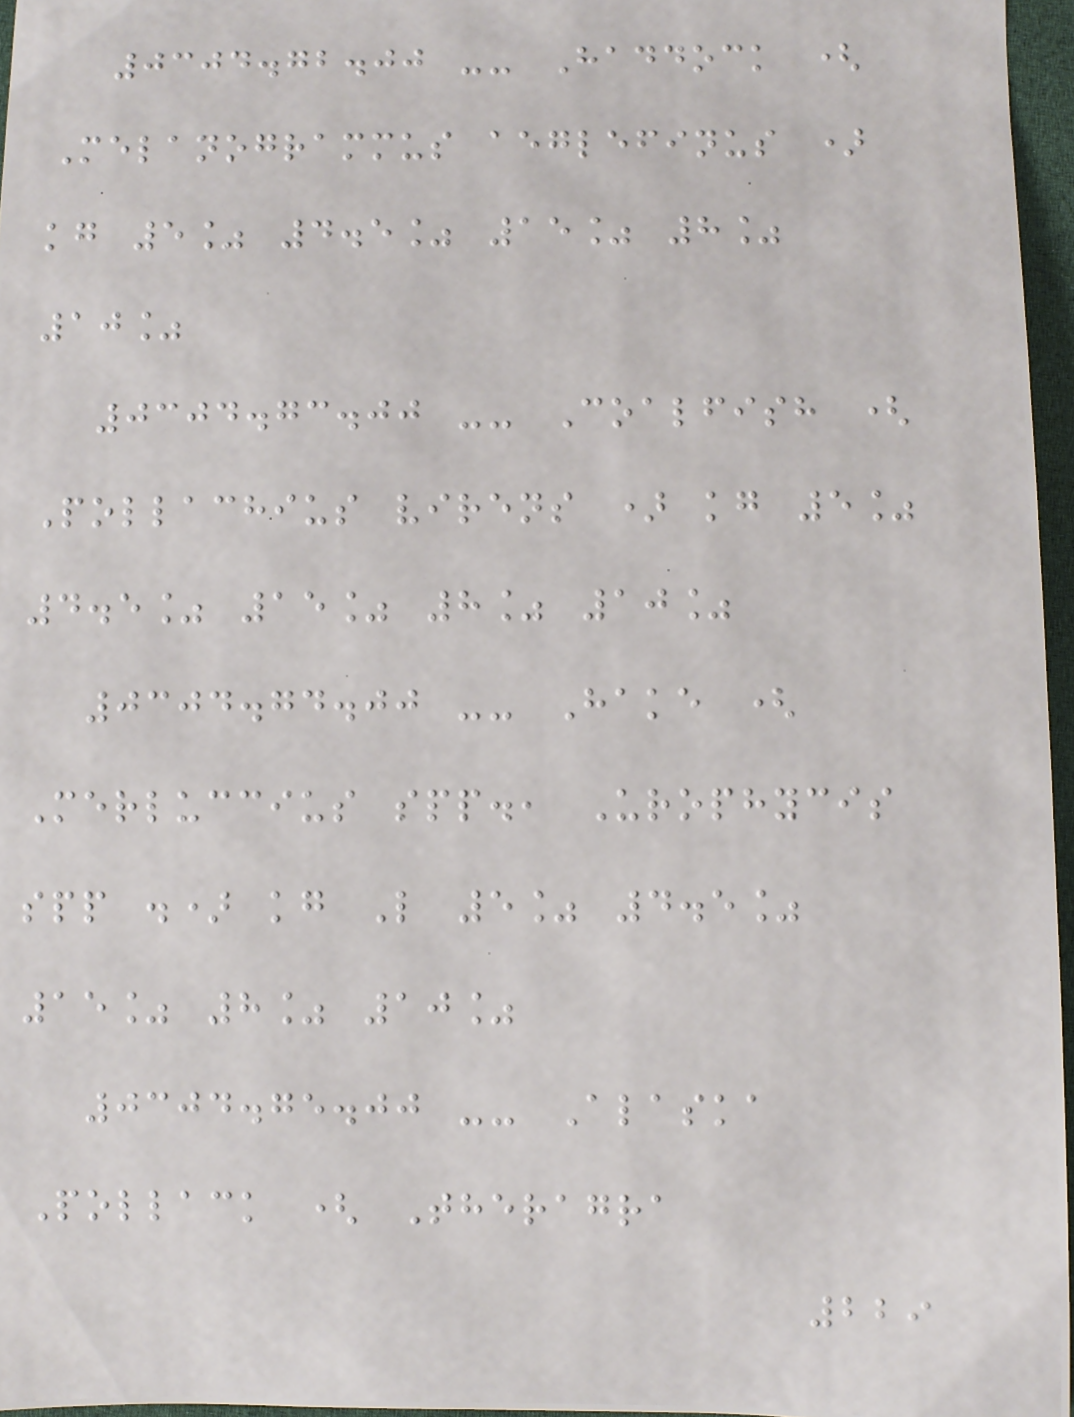0304.72.00 -- Haddock (
Melanogrammus aeglefinus )
kg 5% 4.5% 15% 8%
10%
0304.73.00 -- Coalfish (
Pollachius virens ) kg 5%
4.5% 15% 8% 10%
0304.74.00 -- Hake (
Merluccius spp., Urophycis
spp .) kg L 5% 4.5%
15% 8% 10%
0304.75.00 -- Alaska
Pollack ( Theragra
229
